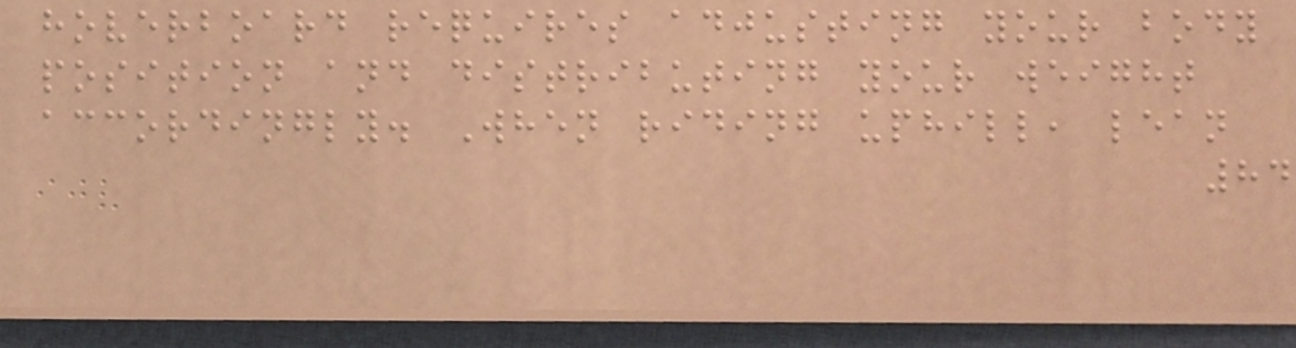hoverboard requires adjusting your body
position and distributing your weight
accordingly. When riding uphill, lean
84
